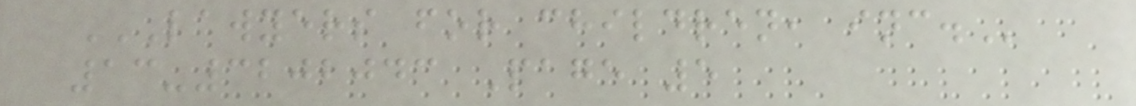LAWYERS FOR CHILDREN, INC.
13-3202043 Page 5
